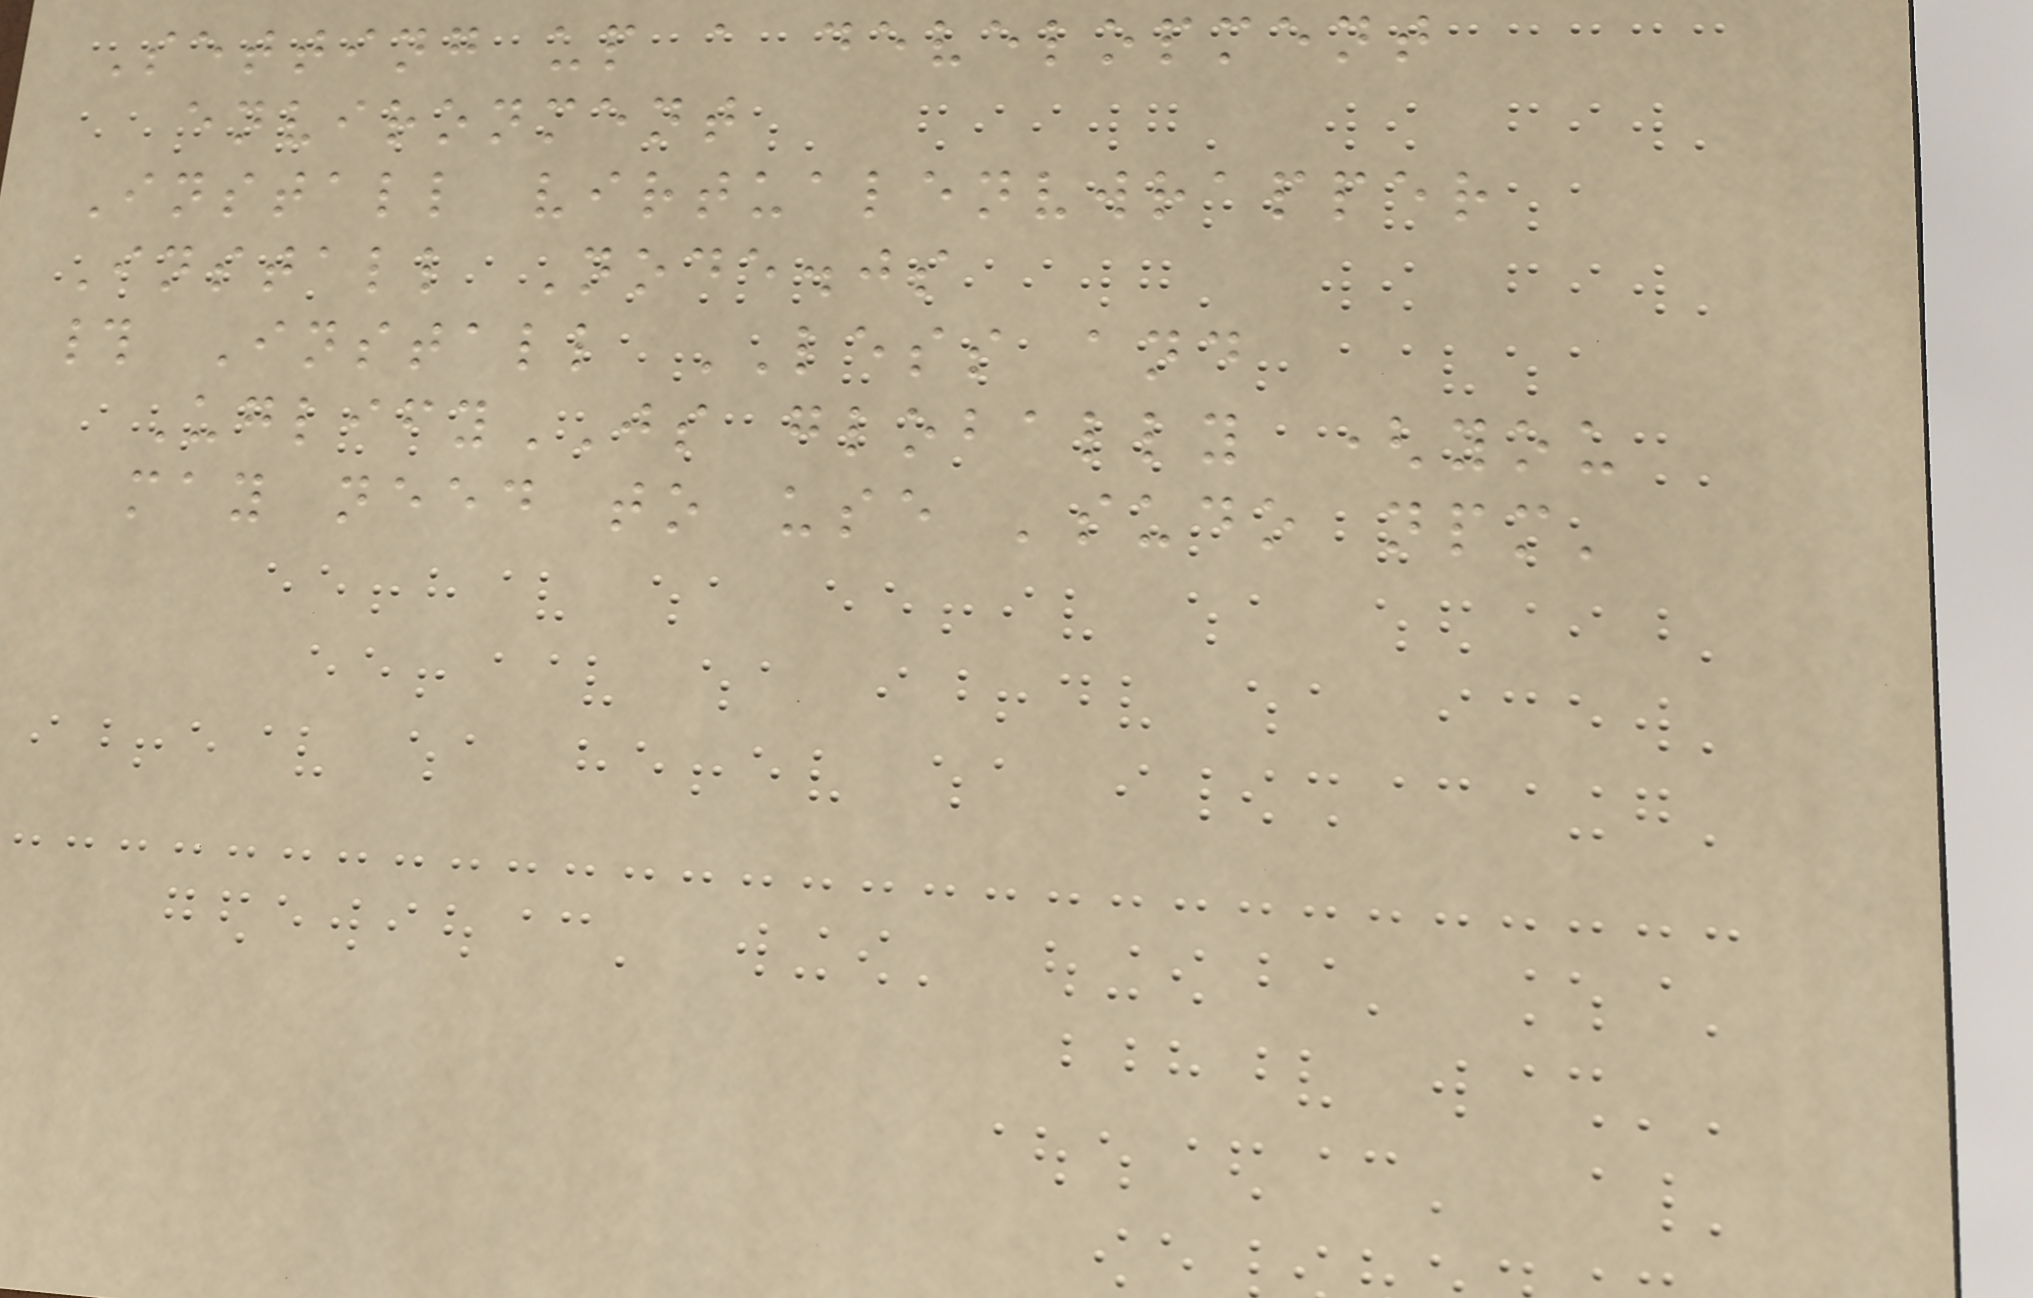Setting up a development
environment
Install virtualenvwrapper
Install Node.js
# Install LESS and
UglifyJS globally (you
may need to use 'sudo npm'
